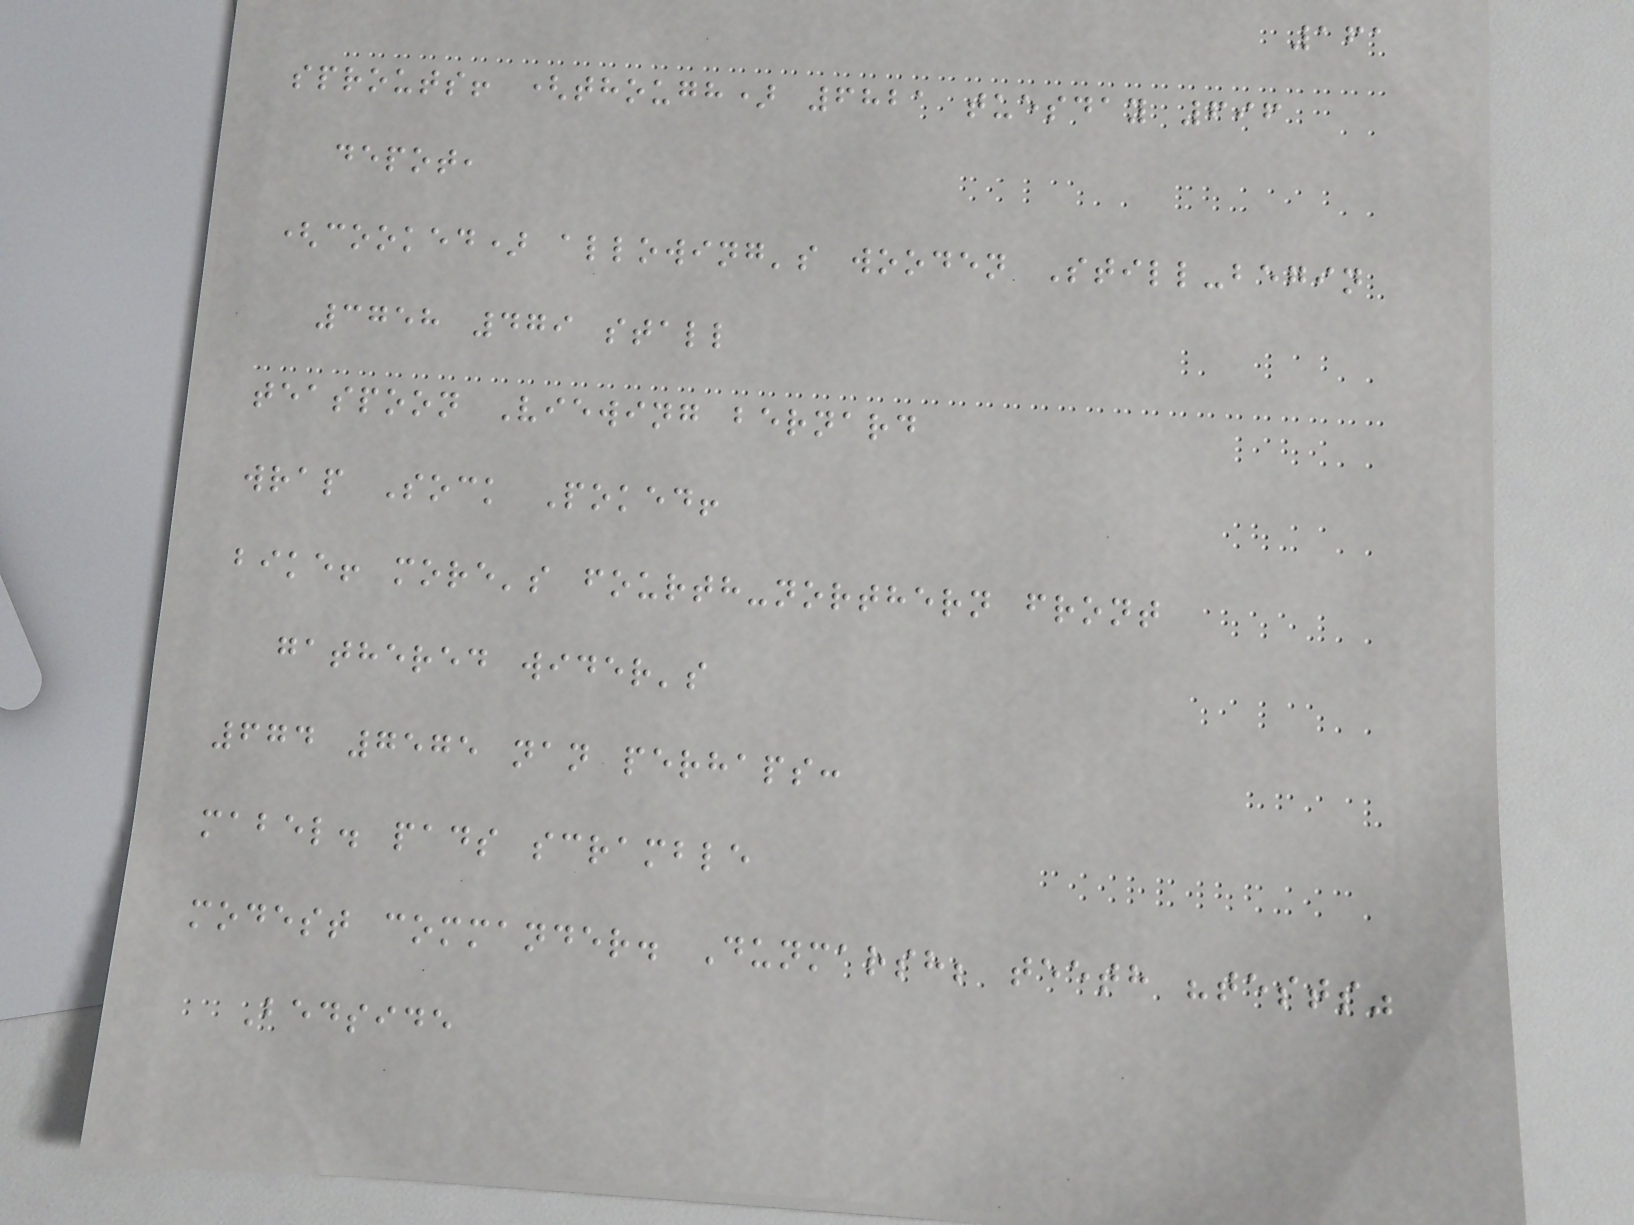161
sprouts! (though) 6821 tuesday 696
depot,
(cooked) allowing's wooden Still-begin
3758 479 stall
teaspoon Viewing bernard
wrap Sock Poked!
bike! more's fourth-northern front
gathered wider's
674 7575 nan perhaps:
mabel. pads scramble
modest commander. Dunmarsh; teeth "tests"
Bedside
